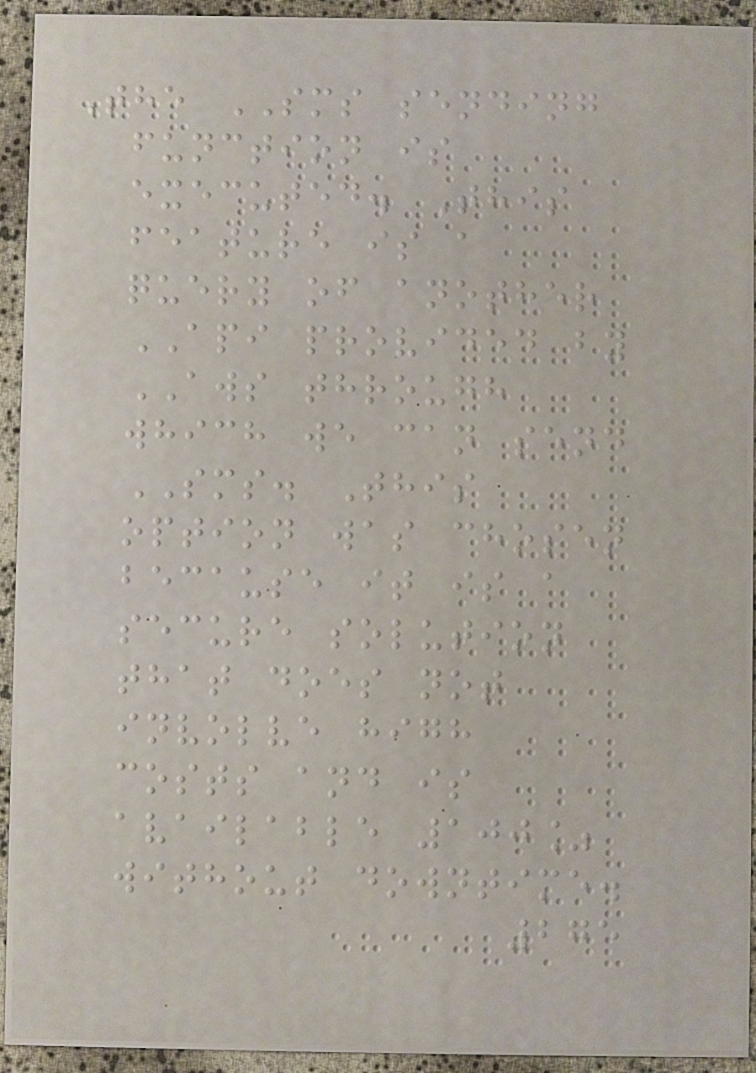The SMS sending
function is
executed. This
feature is a
query of another
API provided by
AWS through
which we can send
SMS. This
option was chosen
because it is a
secure solution
that does not
involve high
costs and is
available 100%
without downtime.
275
